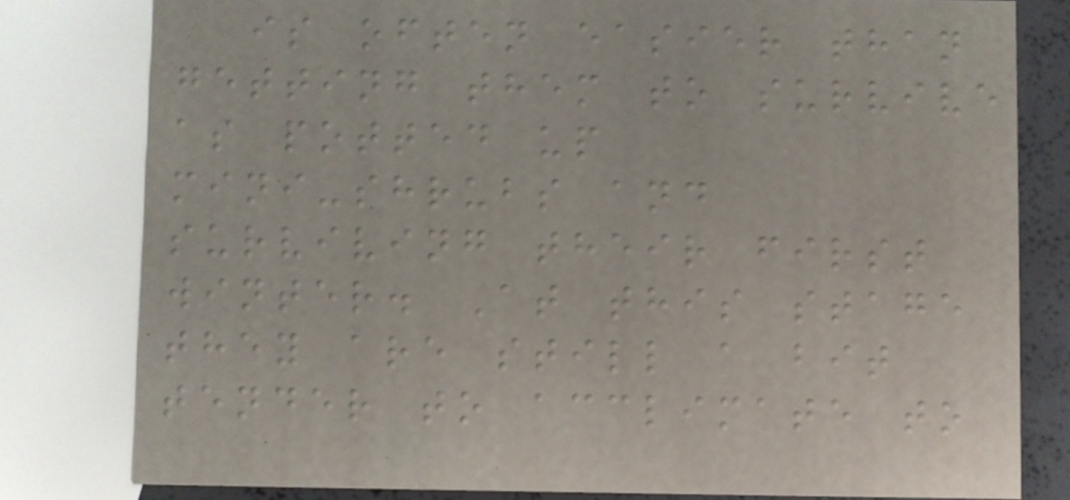is often easier than
getting them to survive
as potted up
mini-shrubs and
surviving their first
winter. At this stage
they are still a bit
tender to acclimate to
